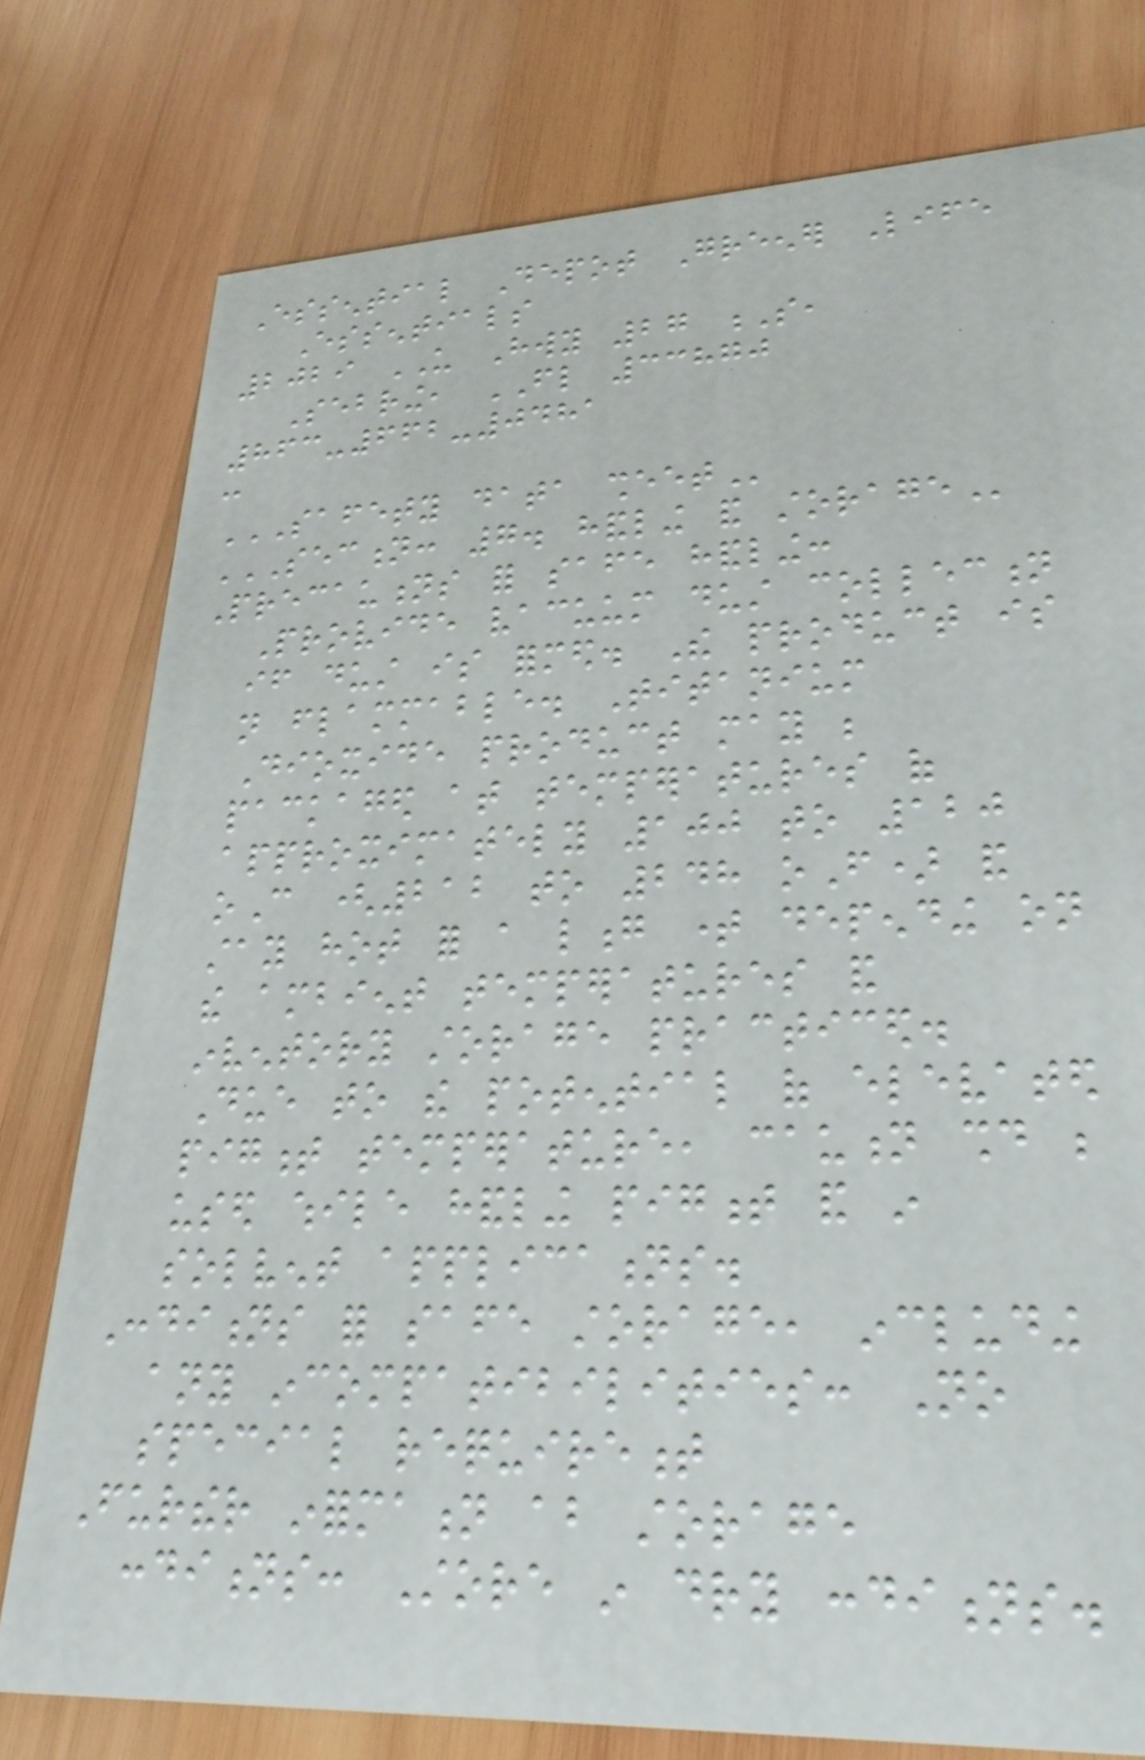Essential Depot Greener Life
Essentials
2029 US Hwy 27 S,
Sebring, FL 33870
863-662-0481
:
SAFETY DATA SHEET
SECTION: 7. HANDLING AND STORAGE
Precautions for safe handling:
Provide vacuum dust collection
if dust is formed. The product is
not flammable. Titanium
Dioxide product may be
packaged at temperatures of
approximately 100 to 120
oC (212 to 248 oF) and
stay hot for a long time depending on
the ambient temperatures and
inventory storage practiced.
Due to the potential of elevated
pigment temperature, caution should be
used while handling pigment and in
solvent applications.
Conditions for safe storage, including
any incompatibilities: No
special requirement
Further information about storage
conditions: Store in dry conditions.
